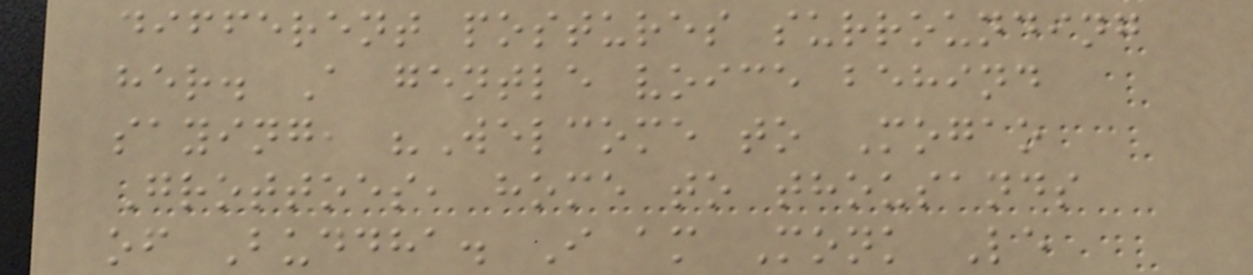different postures surrounding
her. A gentle voice behind
saying, "Welcome to Mogao
Grottoes, home to thousands
of Buddha. I am Monk Le
